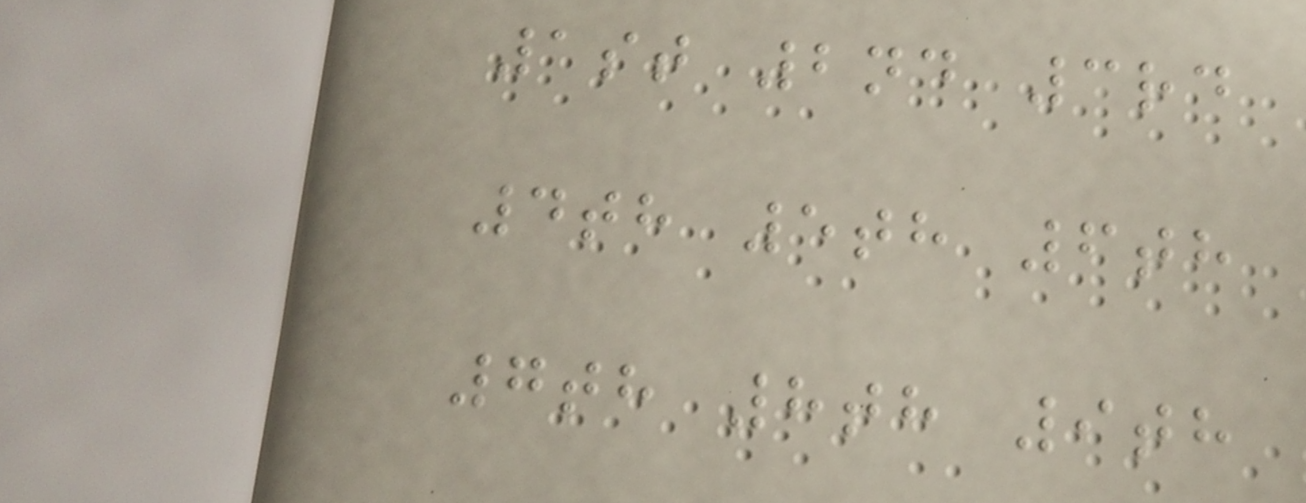1st 2nd 3rd
4th 5th 6th
7th 8th 9th
